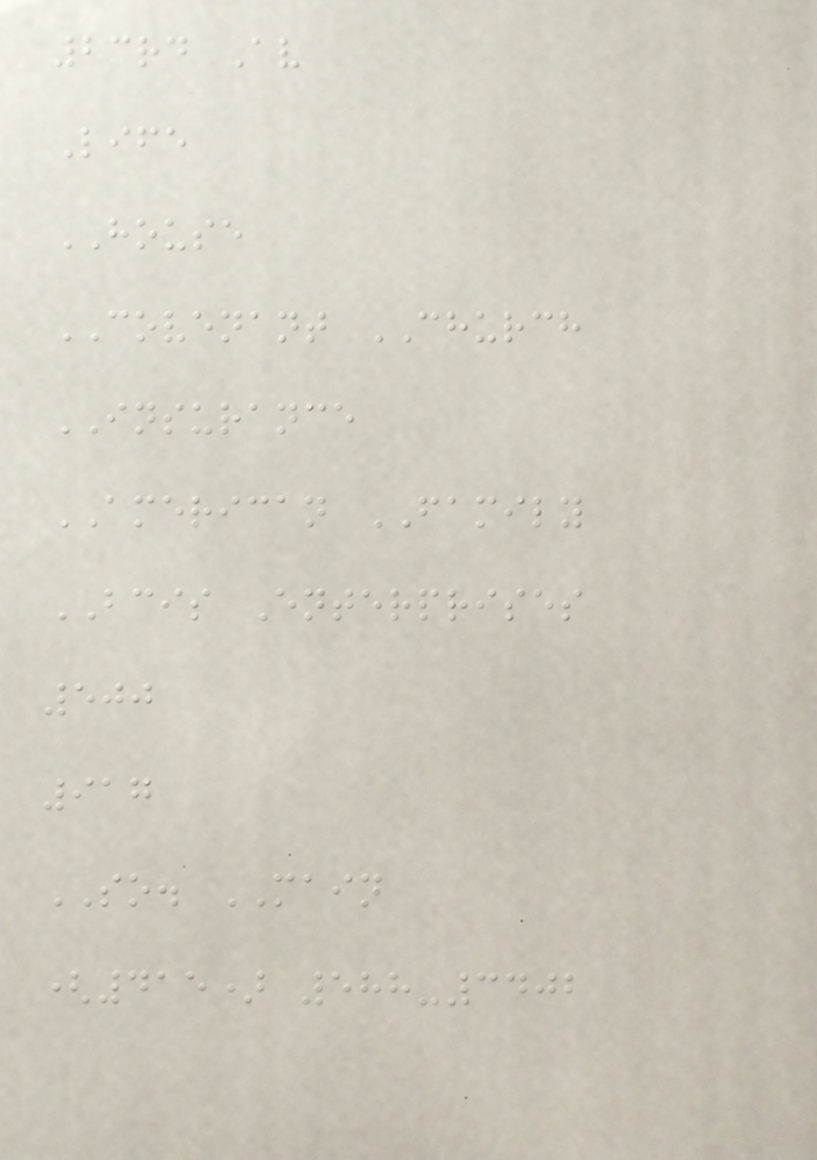23rd Av
Life
HOUSE
COVENANT CHURCH
INSURANCE
AMERICAN FAMILY
BCIS Enterprises
500
917
SO. MAIN
(415) 588-3402
